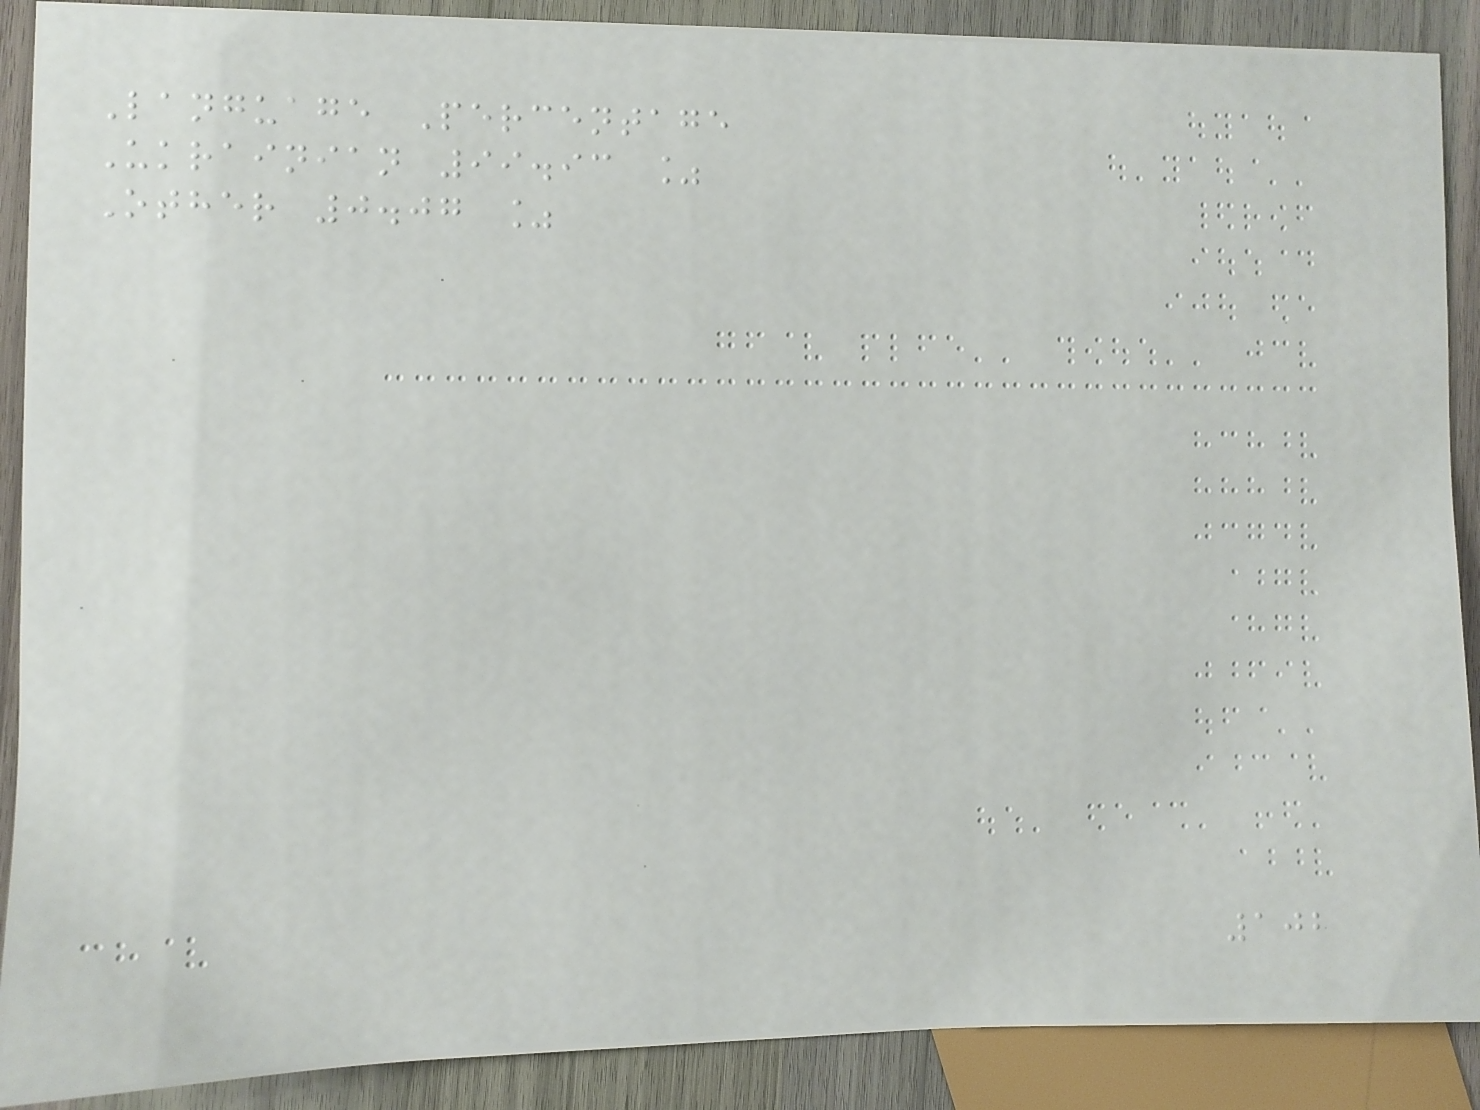Language Percentage
Ukrainian 99.93 %
Other 0.07 %
102
